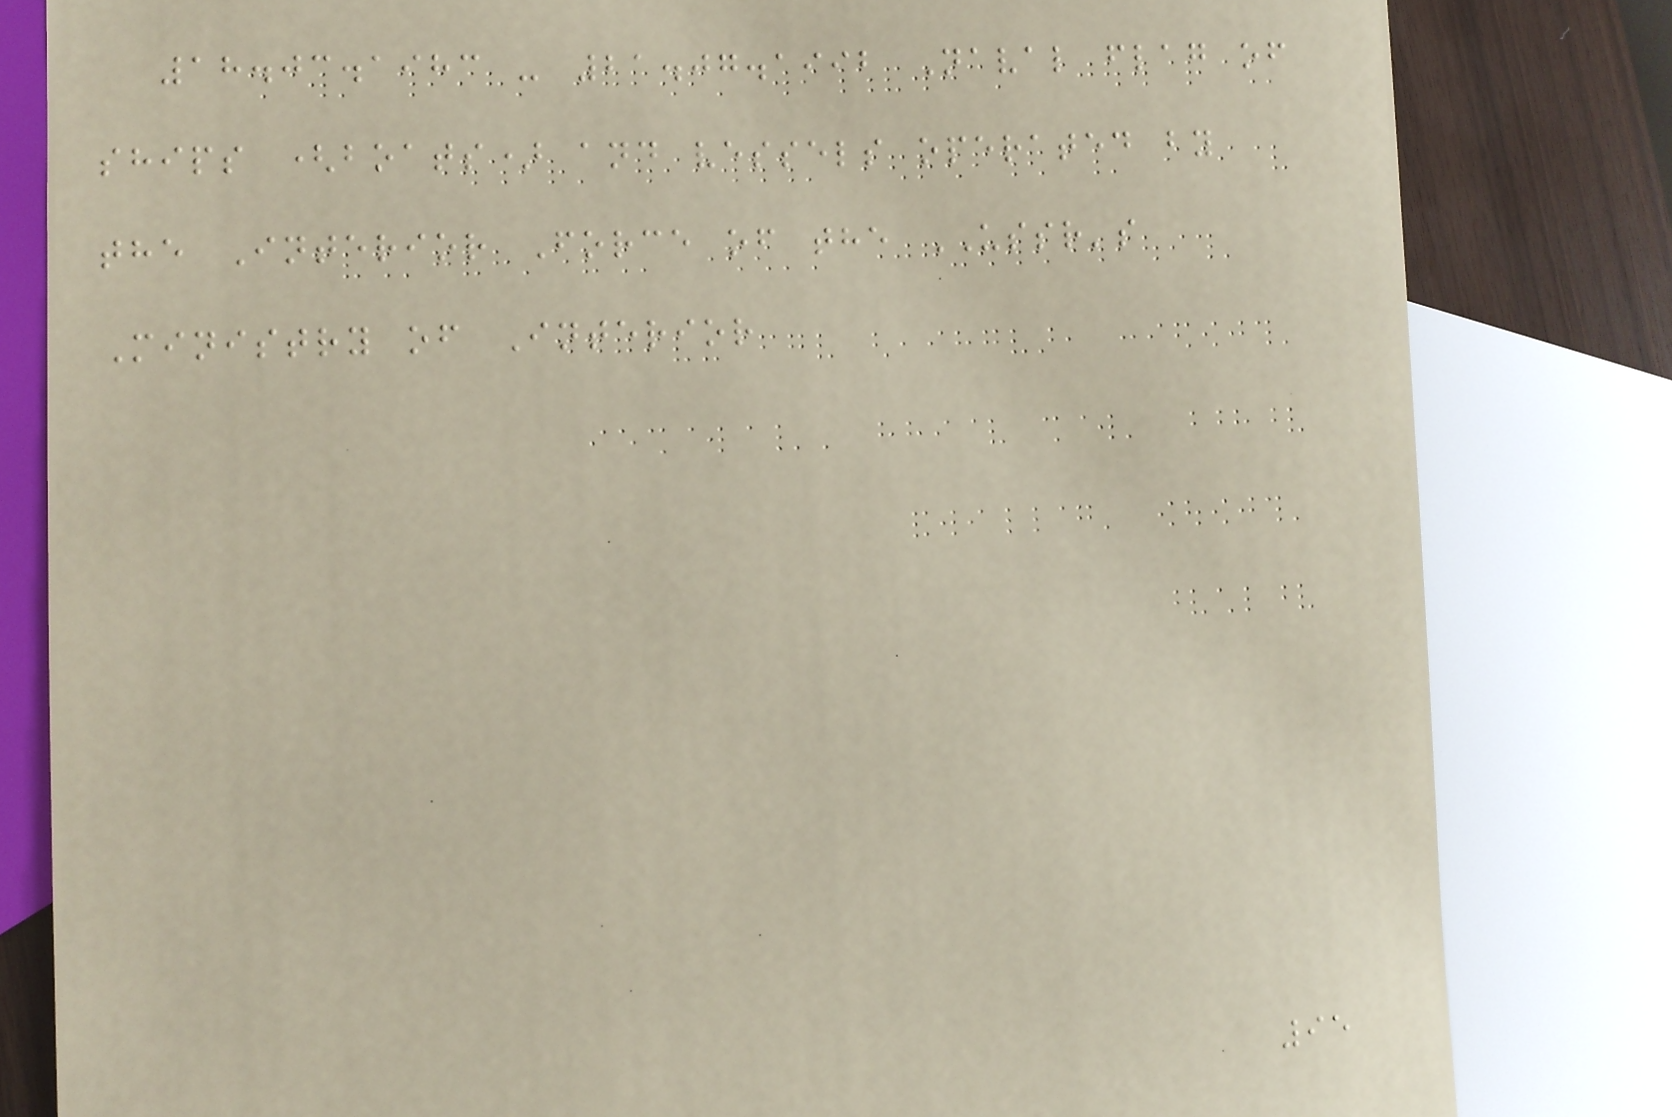18.03.1983 - 21.07.1992 Naval flag of
ships (boats) and vessels operated by
the Interior Force of the USSR's
Ministry of Interior
95
